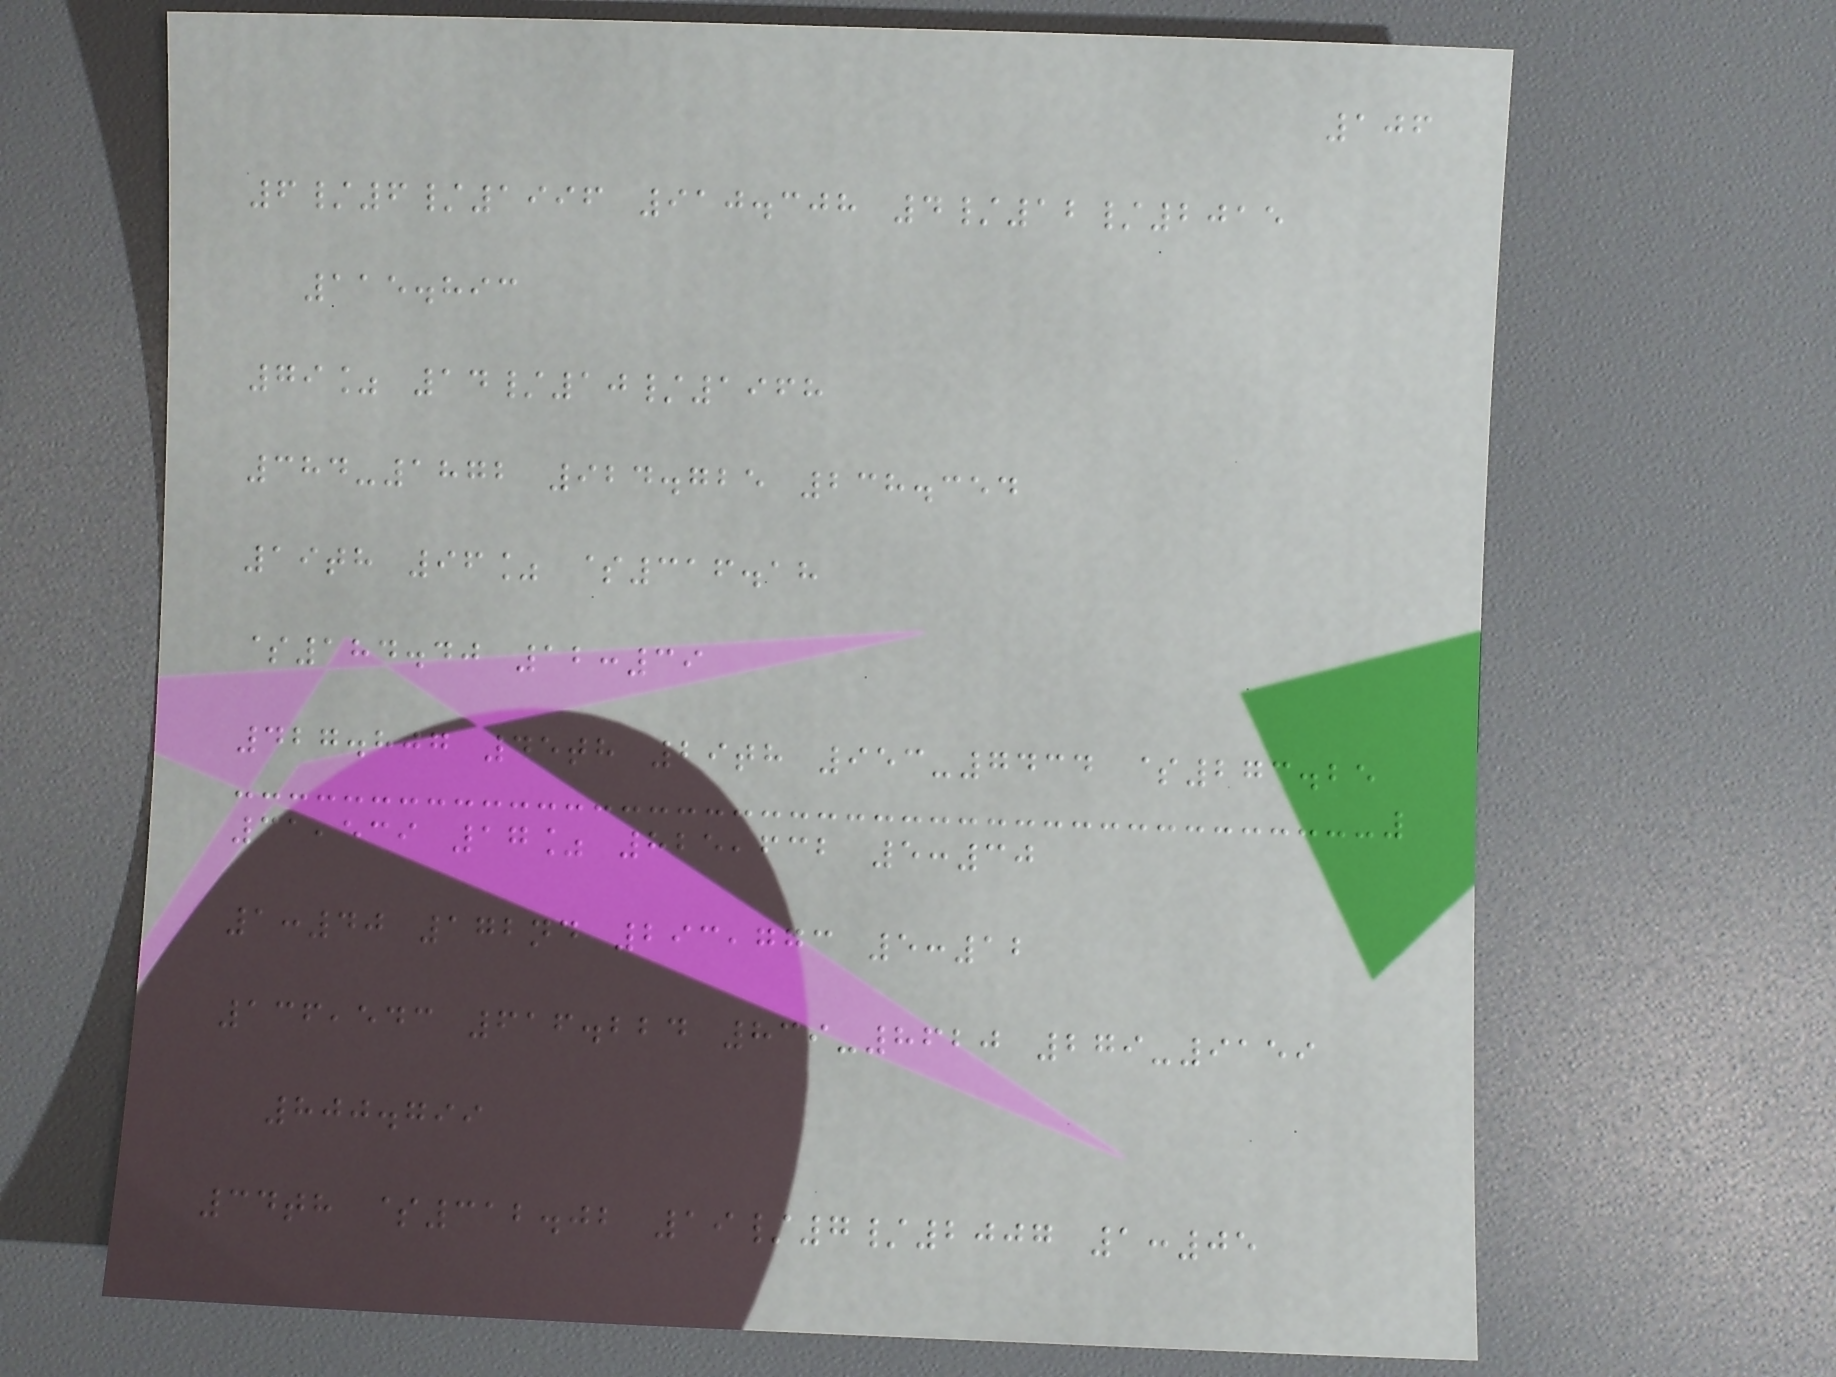106
6/6/1996 910.308 4/12/2015
115.893
79% 14/10/1968
384-1872 924.725 238.354
19th 96% $316.18
$184.40 12:39
427.807 45th 29th 953-7434 $273.25
31,539 17% 825,632 5:30
1:40 172nd 293,773 5:12
136,543 616.224 839-8620 279-9159
800.799
34th $312.02 19/7/2007 1:05
